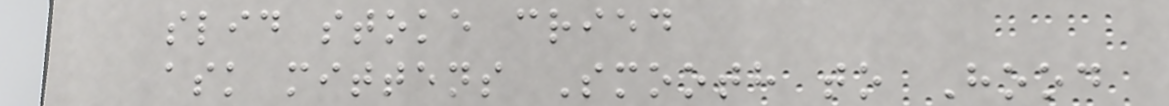slid stoke cried
ask mittens Smooth to Hood
